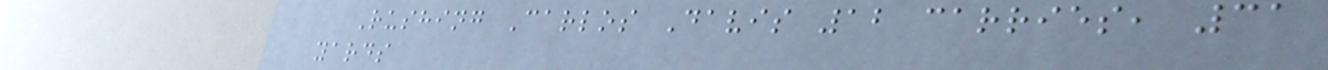Rushing Carlos Davis 12 carries, 31
yards
